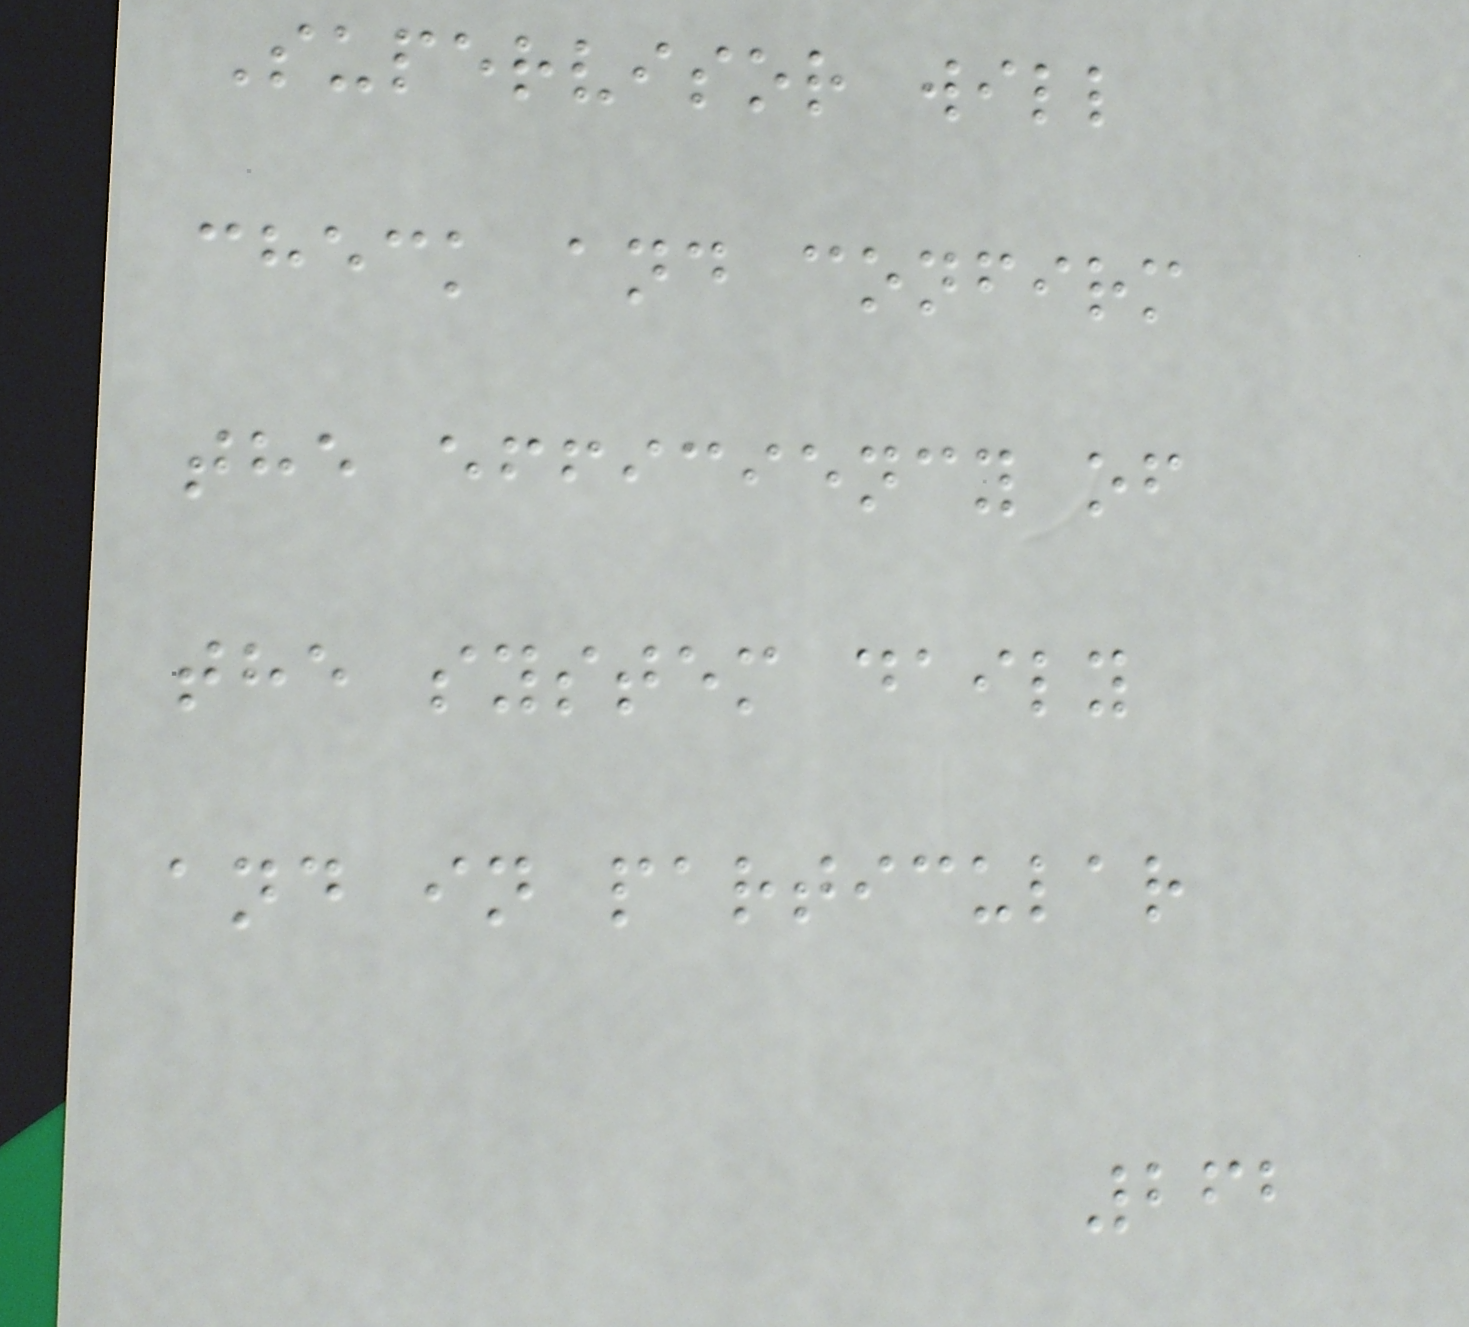Supervisor will
check and confirm
the efficiency of
the system daily
and in particular
262
